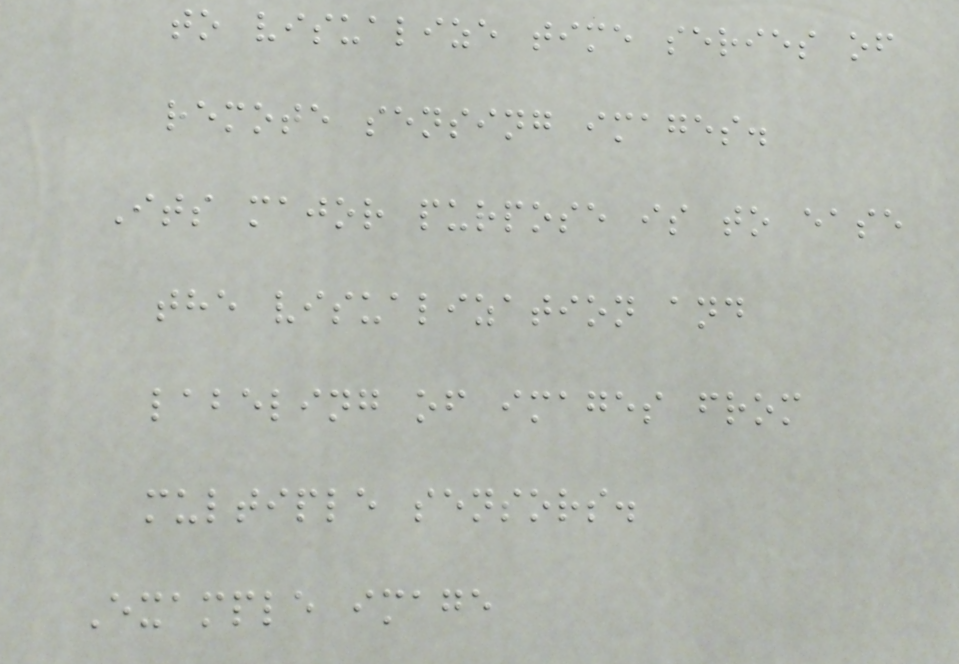to visualize time series of
remote sensing images.
Its major purpose is to ease
the visualization and
labeling of images from
multiple sensors.
Example image
